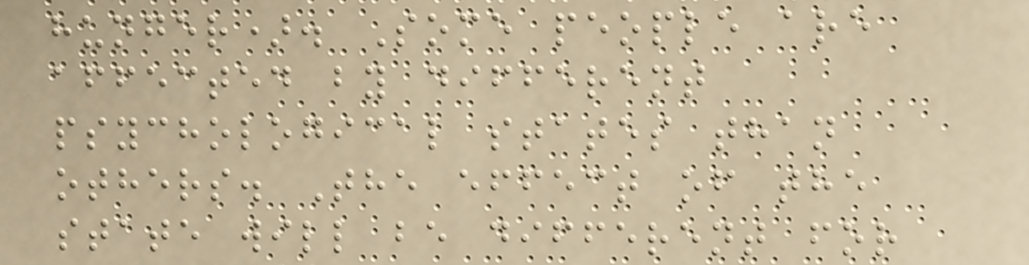hunger). Some people are
affected by different
psychological states than
others. The effect of the
state will be different for
